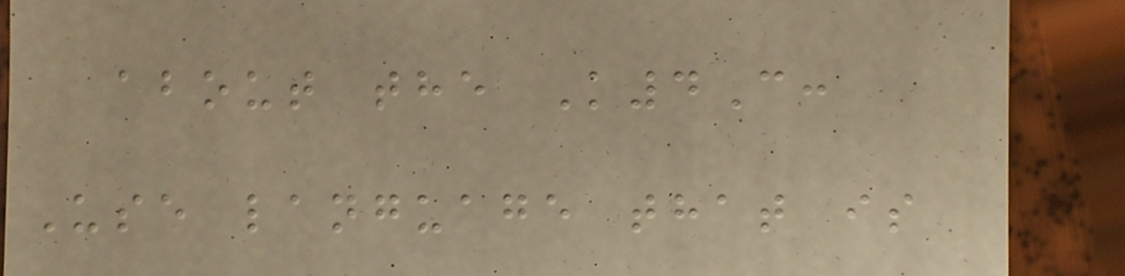about the K4C:
Use language that is
